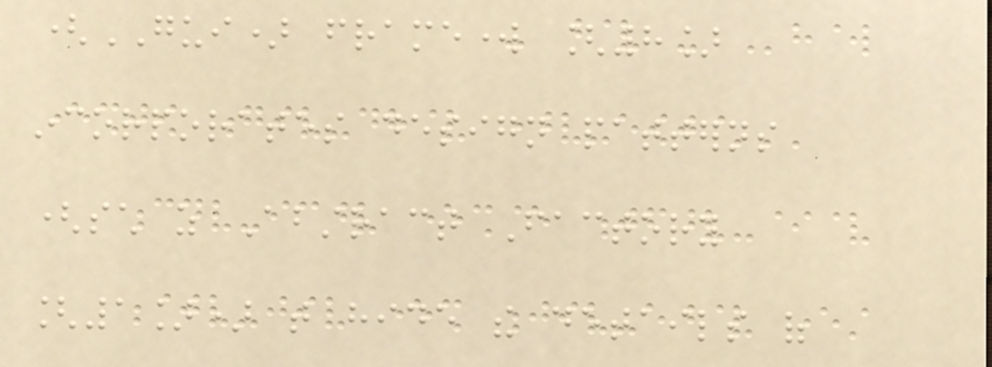(GUI) framework [8]
incorporates design patterns
(such as Abstract Factory
[1]) that hide the details of
